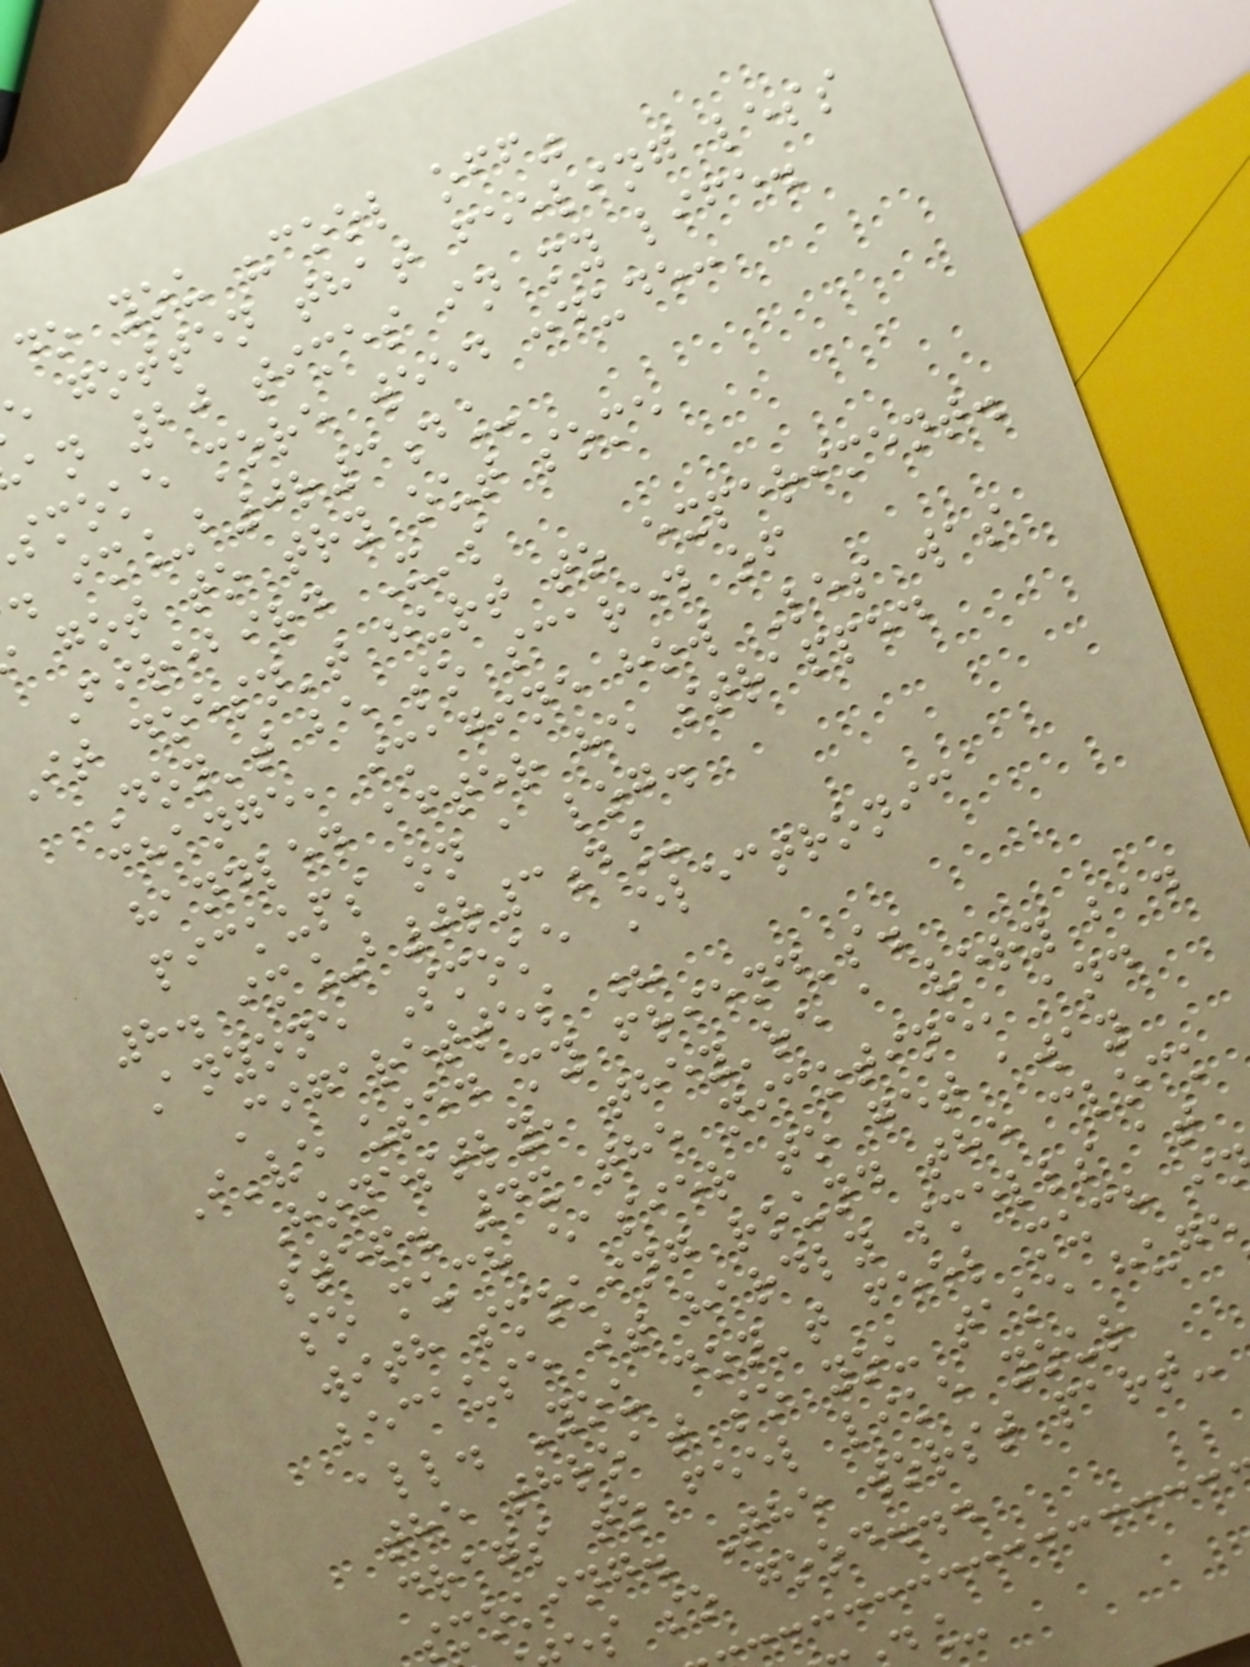do you "cool off"
e gotten that feeling less
an 20 times in my life.
smoke more weed :dude:
. im_b0r3d_
got to try out some
Firebird X's
It doesn't hurt to experiment.
Don't be so scared of
change, imagine how Les was
handled after he strapped
pickups on a log.
8. im_b0r3d_
Anyone Smoke Electronic
Cigarettes ?
I've used my friend's.
Honestly, they're a very bad
step. 4x the nicotine, and
so much easier to get away
with smoking round the clock
because it hardly smells at
all. You don't feel much i
the throat so you take huge
drags to feel like your
smoking. The worst part-
s so good...
